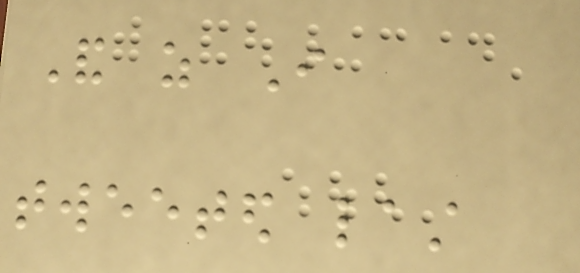And as I
tweeted last
